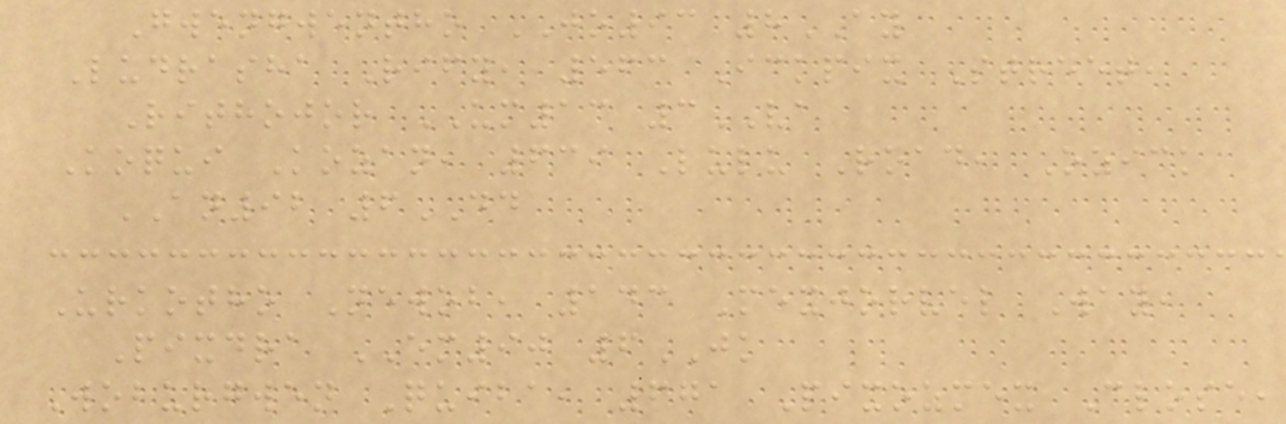Gwengwentho JO93 8AY
Ludrasha Rify, 563 Ickpix Street,
Rithojor UM13 3VA
Koqui Kozan, 639 Lulu Road, Ozick
AN92 6DD
Urkotho Newob, 143 Mexjorvel Way,
Pixdra EM90 6JK
Woburgwen Quiba, 671 Pixozmex Close,
